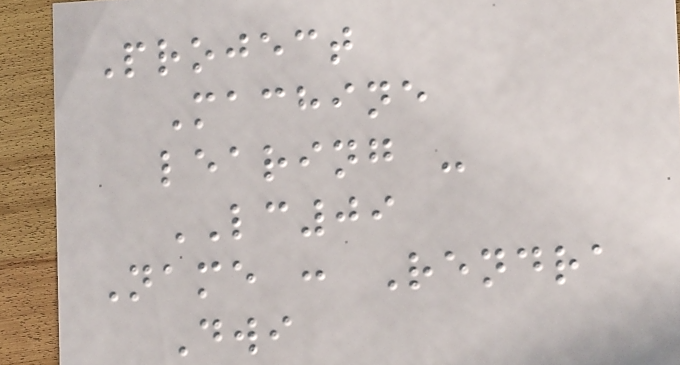Project
Machine
learing -
LC09
Name : Rendra
Dwi
